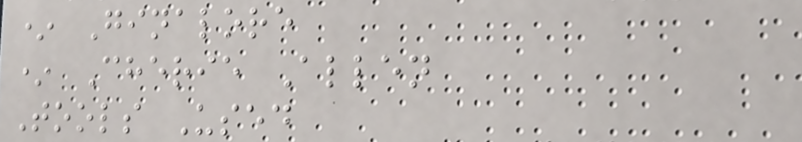* Ginalore
* Cherie Allen
Tools Used
